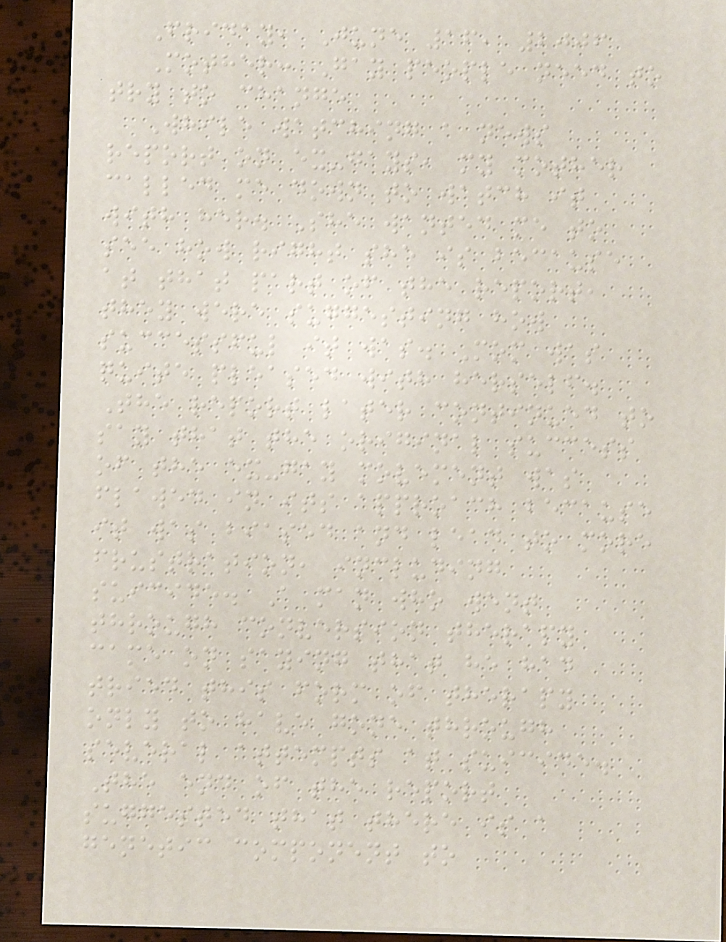Friday, June 16, 2006
Mother: Gay people need to
try to change
While watching a news
report on ex-gays, my mother
called me down to watch it
with her. She wanted me to
see how right she is because
at that part of the report,
they were suggesting how
successful it was. Mom was
quite pleased with herself.
The report later continued to
say that the original success
of the ex-gay movement was
flawed in its approach because
it was biased and lead to more
frustration, including
suicide. A man who went
through conversion therapy
came on saying that he had
tried this form of therapy
only to have gone through
several attempts at suicide.
The end of the report
suggested that there is a
genetic component to
